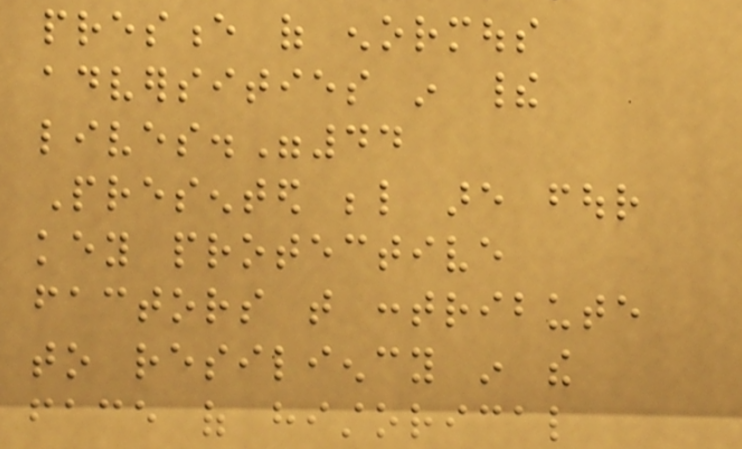presence of enormous
adversities in their
lives."44
Presented below are four
key protective
factors that contribute
to resiliency in the
face of historical
